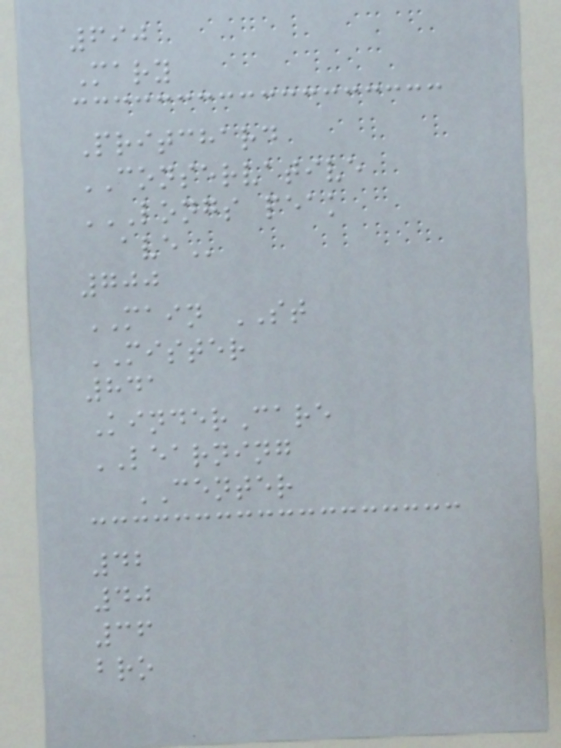690
Mary
Pritchard
CONSERVATIVE
LONGS PEAK
AVE
700
MAIN ST
MISTER
841
KinderCare
LEARNING
CENTER
42
40
36
bro
